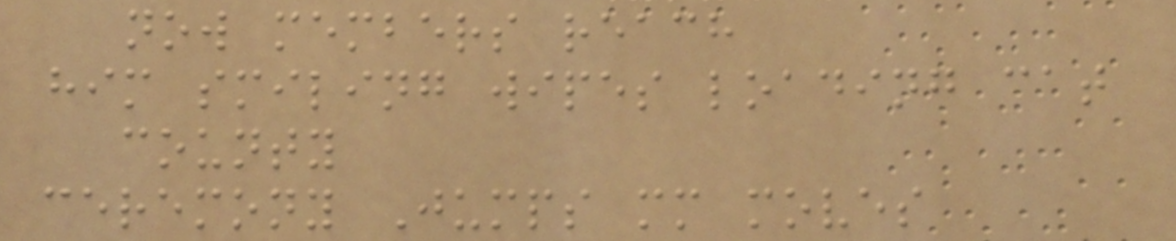now members reach
him smiling wipes loading cat
county
ceremony Jumps mm moves
